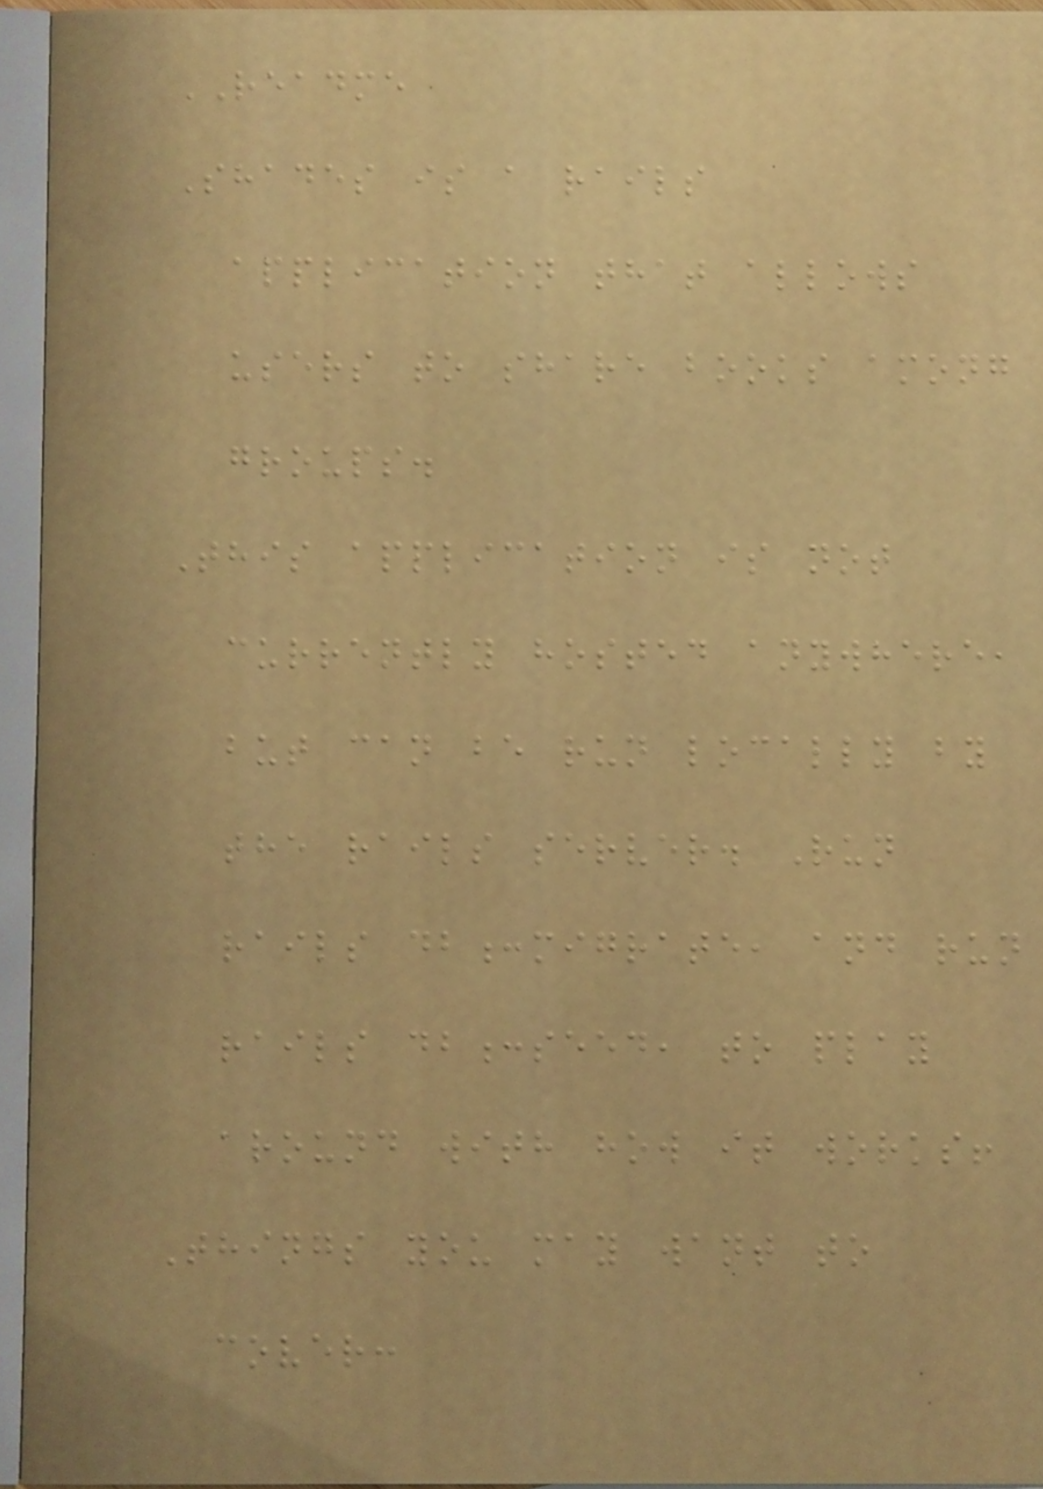README
Shades is a rails
application that allows
users to share books among
groups.
This application is not
currently hosted anywhere,
but can be run locally by
the rails server. Run
rails db:migrate, and run
rails db:seed, to play
around with how it works!
Things you may want to
cover:
